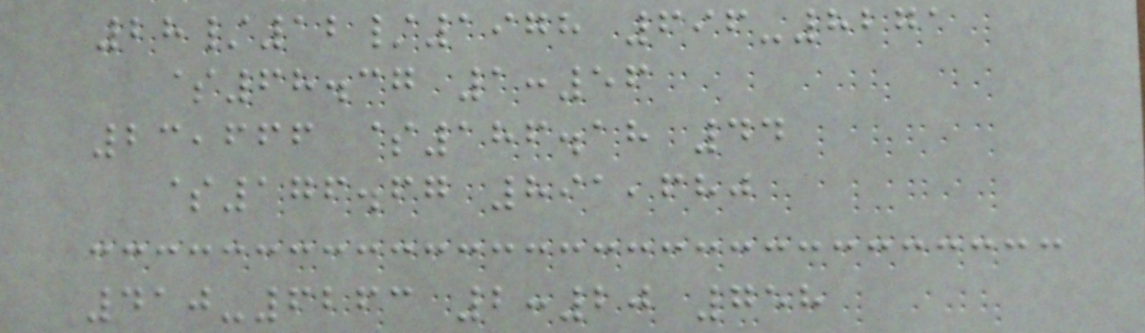28/12/1978 696-8271
$68.37 1:56
23,666 $186.18 44
$176.67 891,680
410-6263 2:20 758
